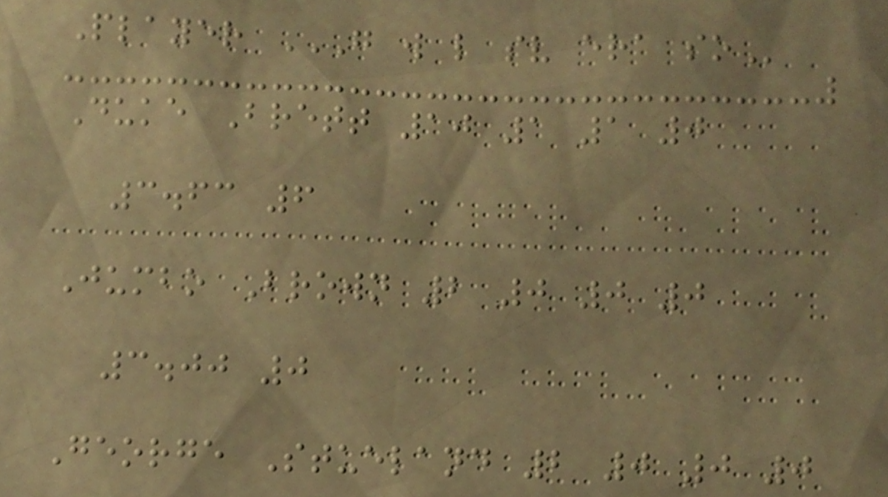Player G W L SV ERA SO
Duke Brett 10 1 1 0
3.63 6
Jumbo Brown 2 0 0 0
3.00 0
George Stueland 2 0 0 0
